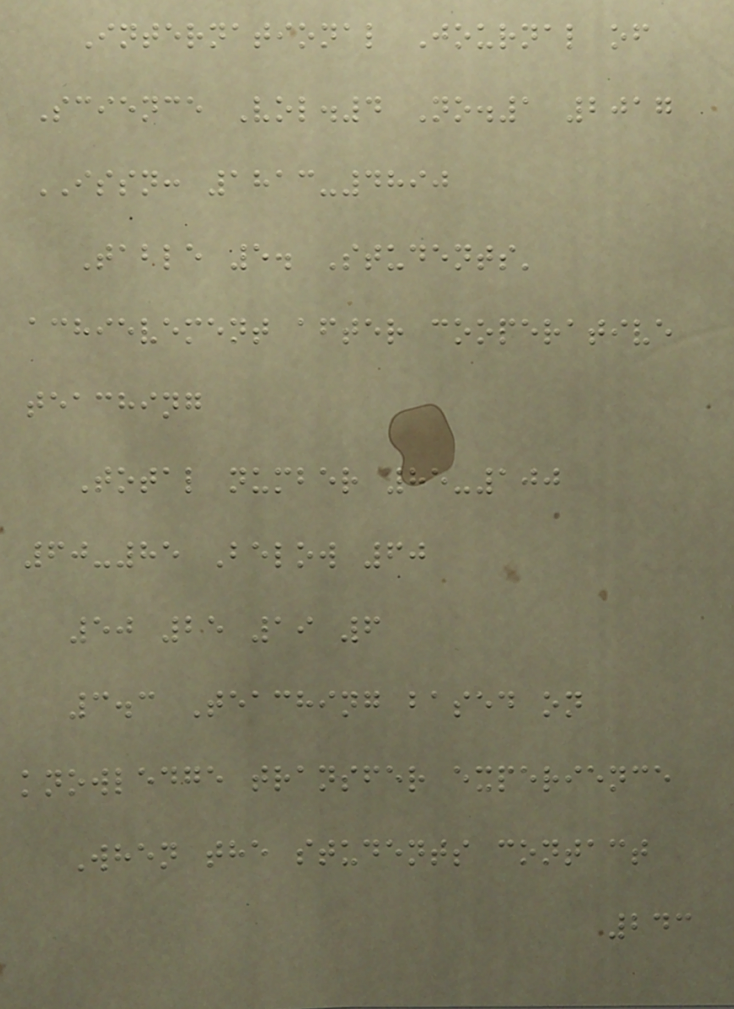International Journal of
Science Vol.4 No.1 2017
ISSN: 1813-4890
Table 5. Students'
achievement after cooperative
teaching
Total number 85-100
60-85 Below 60
50 25 19 6
3.3 Teaching based on
knowledge transfer experience
When the students contact
243
